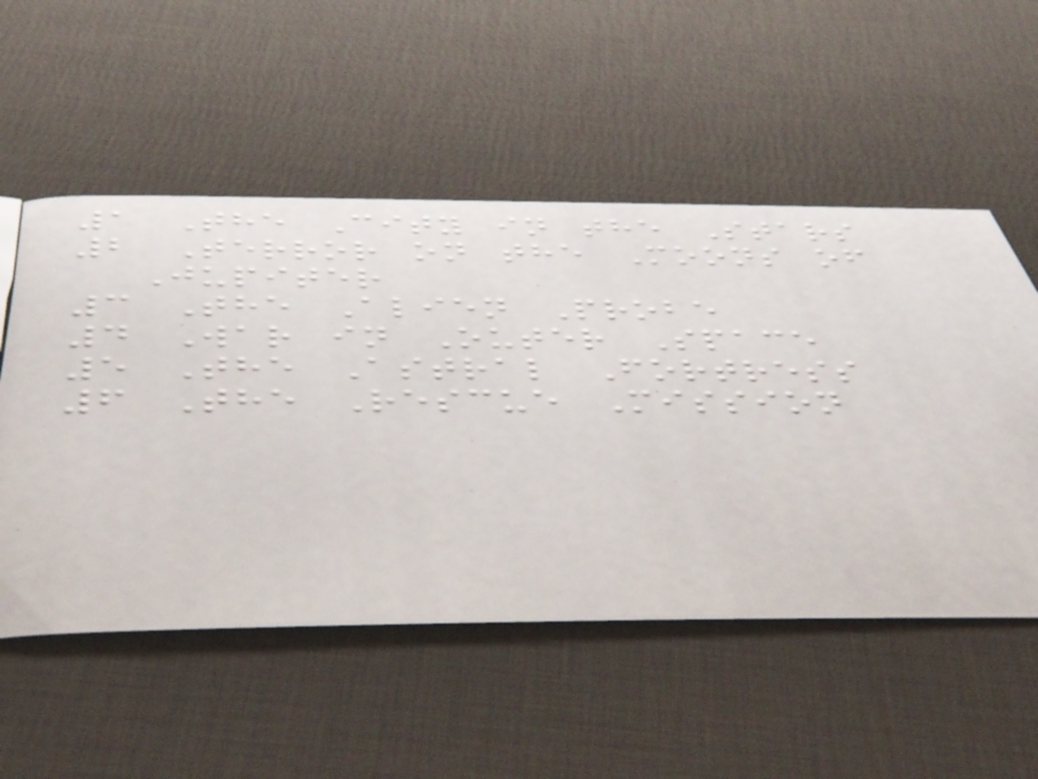1 The City in the Stars
2 Terror on the Moons of
Jupiter
3 The Alien Probe
4 War in Outer Space
5 The Astral Fortress
6 The Rescue Mission
